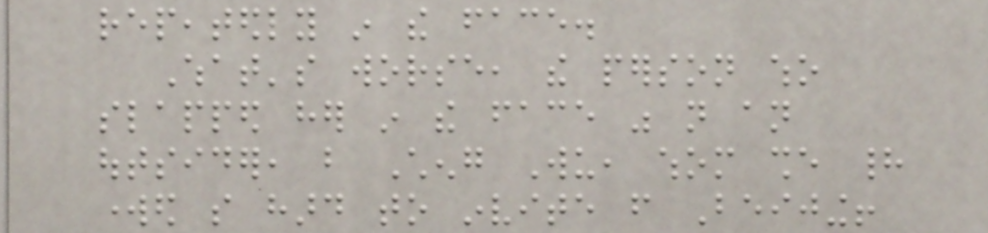repeatedly in the face.
What's worse, the person who
slapped her in the face was not an
outsider, but Cheng Wu, whom she had
worked so hard to invite from Beijing!
